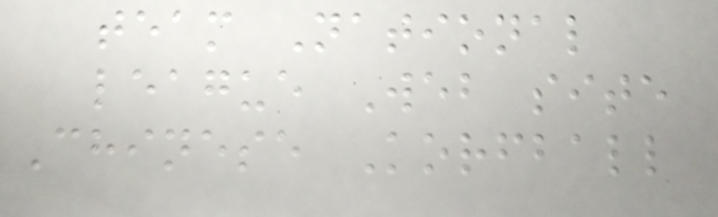team National
league Web site
Chinese Korfball
